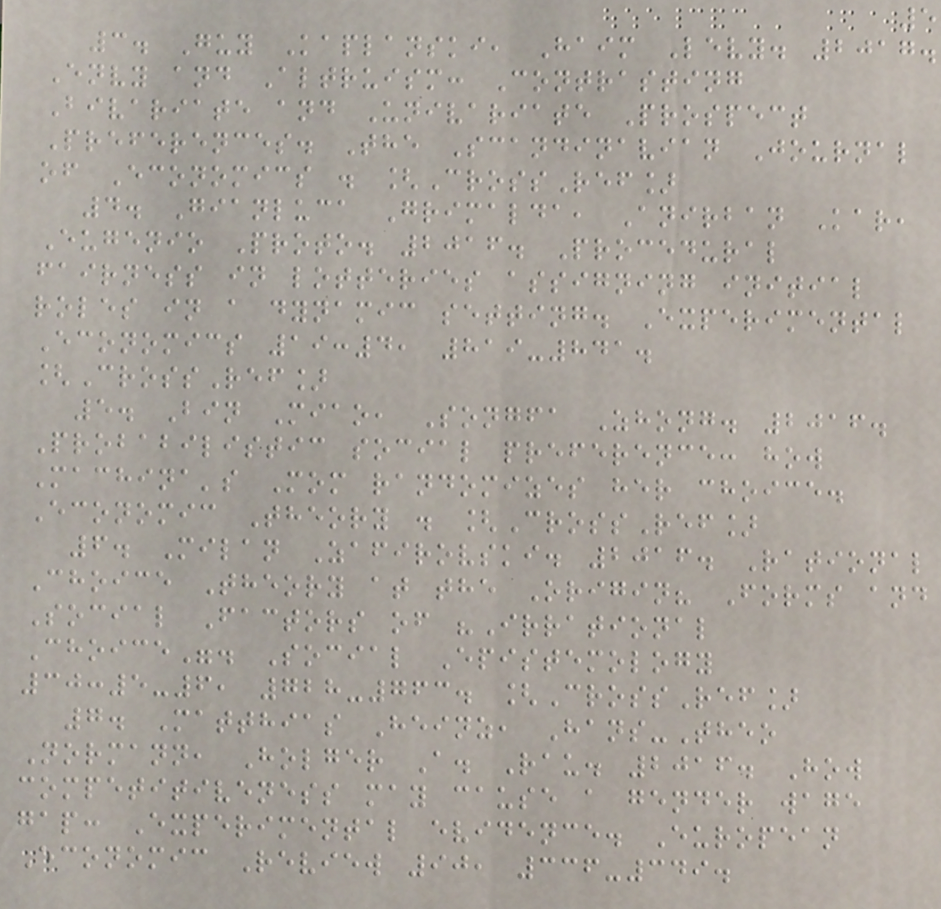5
3. Guy Kaplanski, Haim Levy. 2017.
Envy and Altruism: Contrasting
Bivariate and Univariate Prospect
Preferences. The Scandinavian Journal
of Economics . [CrossRef]
4. Gianluca Grimalda, Anirban Kar,
Eugenio Proto. 2016. Procedural
fairness in lotteries assigning initial
roles in a dynamic setting. Experimental
Economics 19:4, 819-841.
[CrossRef]
5. Bin Miao, Songfa Zhong. 2016.
Probabilistic social preference: how
Machina's Mom randomizes her choice.
Economic Theory . [CrossRef]
6. Milan Zafirovski. 2016. Rational
Choice Theory at the Origin? Forms and
Social Factors of "Irrational
Choice". Social Epistemology
30:5-6, 728-763. [CrossRef]
7. Matthias Heinz, Hans-Theo
Normann, Holger A. Rau. 2016. How
competitiveness may cause a gender wage
gap: Experimental evidence. European
Economic Review 90, 336-349.
